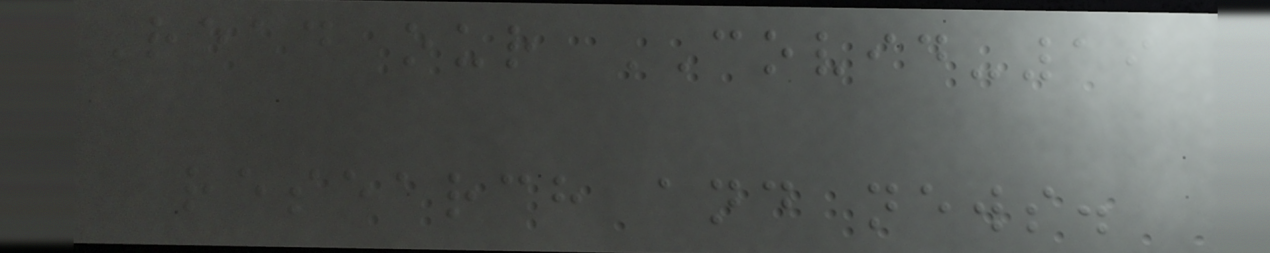Read our COVID-19
research and news.
